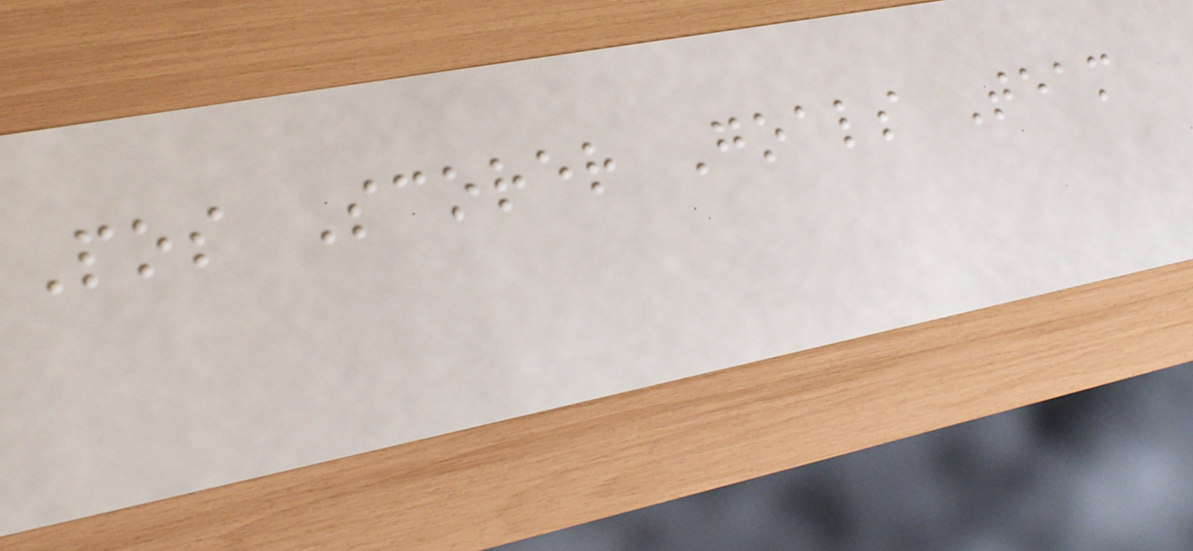Pos Scorer Goals Team
